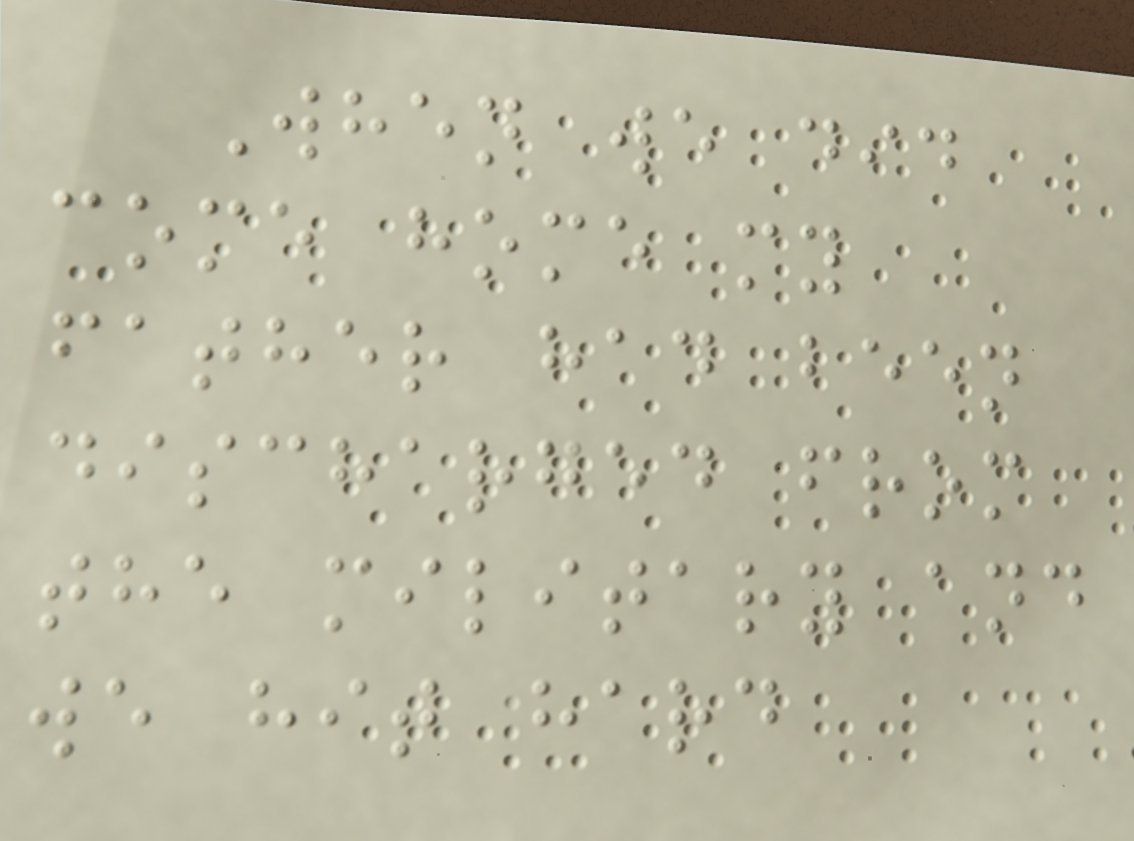When we did
come home my
father had been
discharged from
the military and
we hit hard
